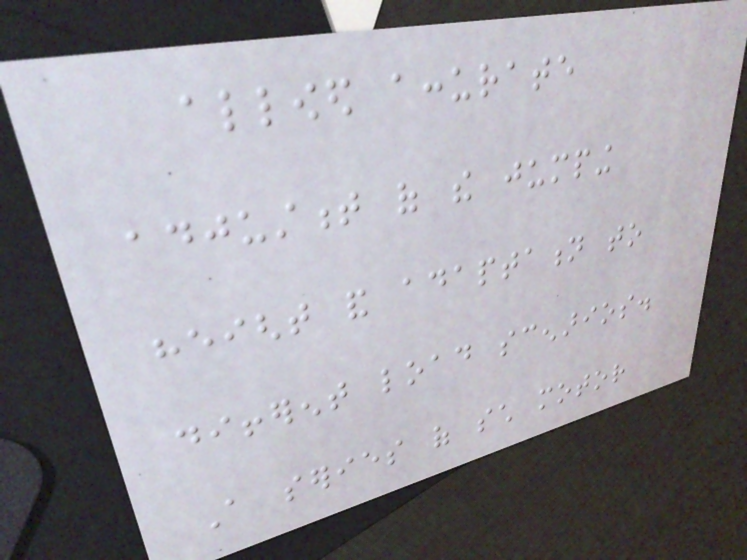allowed accurate
adjustment of the jumping
height and adaptation to
different load scenarios.
A series of such motor
